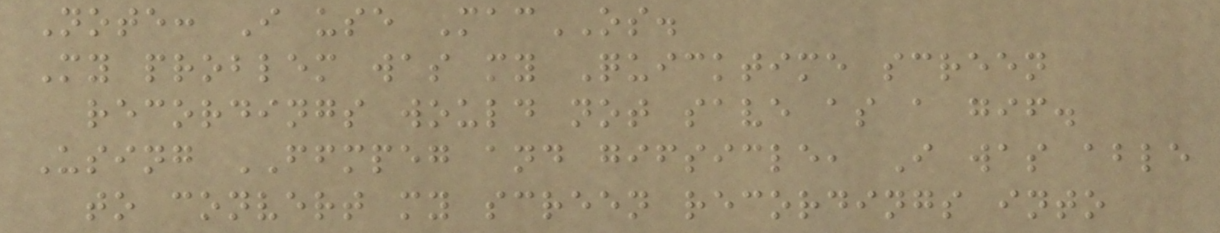Note: I use MacOS.
My problem was my Quicktime screen
recordings would not save as a gif.
Using FFMPEG and gifsicle, I was able
to convert my screen recordings into
